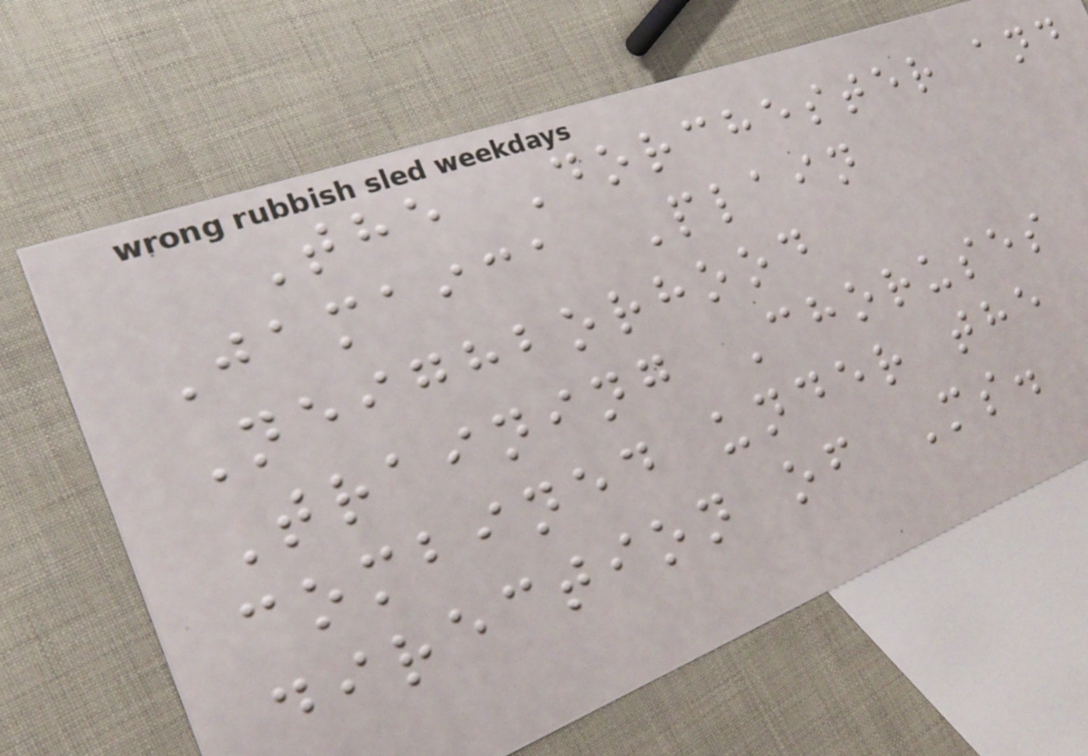The Dorchester and
Jamaica Plain
Neighborhood
Training Choruses
combined under the
direction of Ms.
